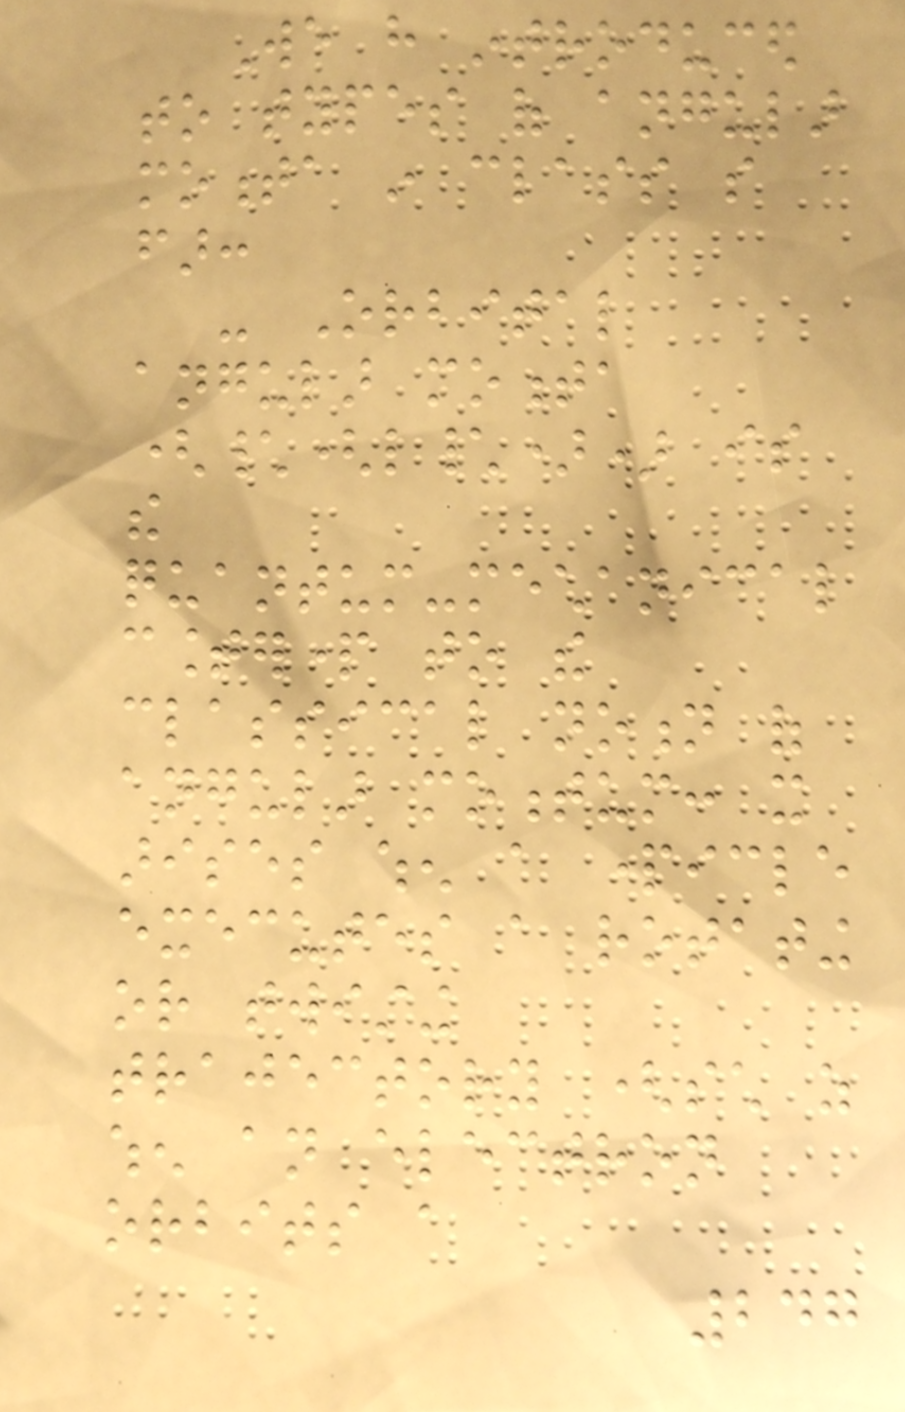We have introduced
to types of angular
momenta in class so
far:
- Orbital
angular momenta
(\(l\)) is
the
quantum-mechanical
counterpart to the
classical notion of
angular momentum: it
arises when a particle
executes a rotating
or twisting
trajectory (such as
when an electron
orbits a
247
